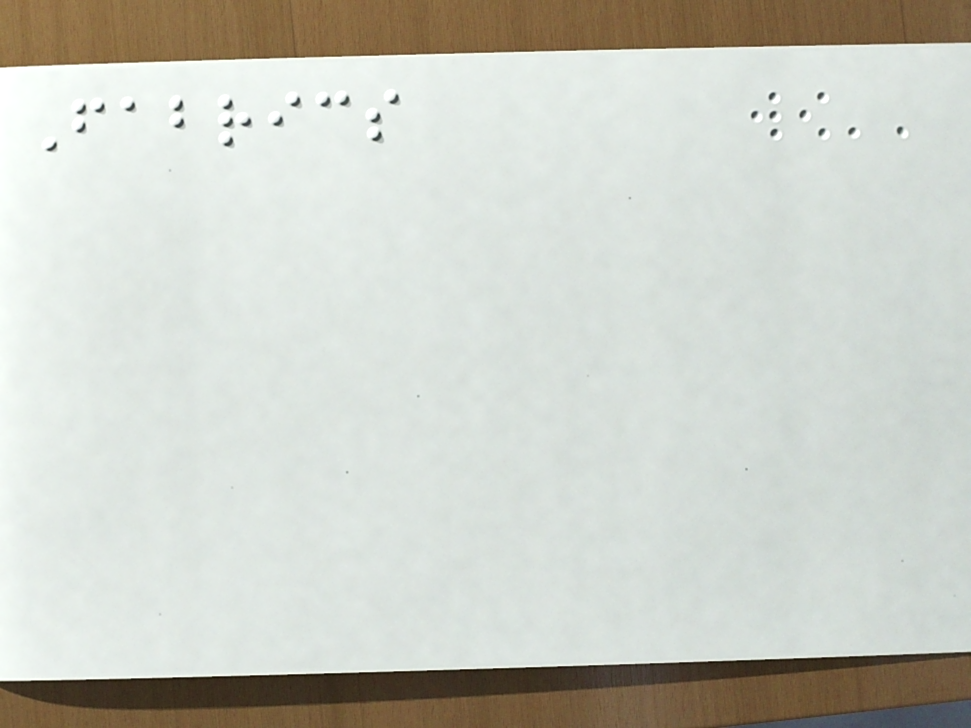Fabrics
